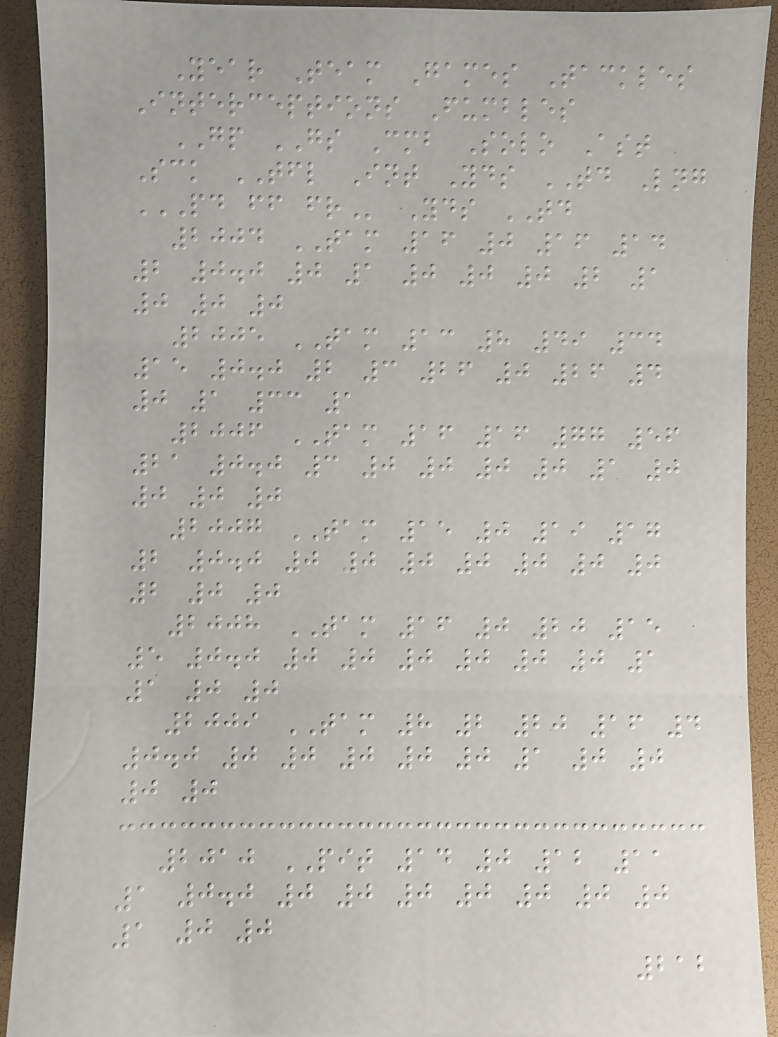Year Team Games Tackles
Interceptions Fumbles
GP GS Cmb Solo Ast
Sck TFL Int Yds TD Lng
PD FF FR Yds TD
2004 TAM 16 0 16 14
2 0.0 0 1 0 0 0 2 1
0 0 0
2005 TAM 13 8 49 34
15 0.0 2 3 26 0 26 4
0 1 33 1
2006 TAM 16 16 77 56
21 0.0 3 0 0 0 0 1 0
0 0 0
2007 TAM 15 0 19 17
2 0.0 0 0 0 0 0 0 0
2 0 0
2008 TAM 16 0 20 15
5 0.0 0 0 0 0 0 0 1
1 0 0
2009 TAM 8 2 20 16 4
0.0 0 0 0 0 0 1 0 0
0 0
2010 PIT 14 0 12 11
1 0.0 0 0 0 0 0 0 0
1 0 0
212
